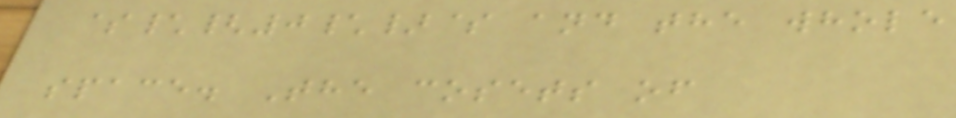$\{0\}$ and the whole
space. The cosets of
